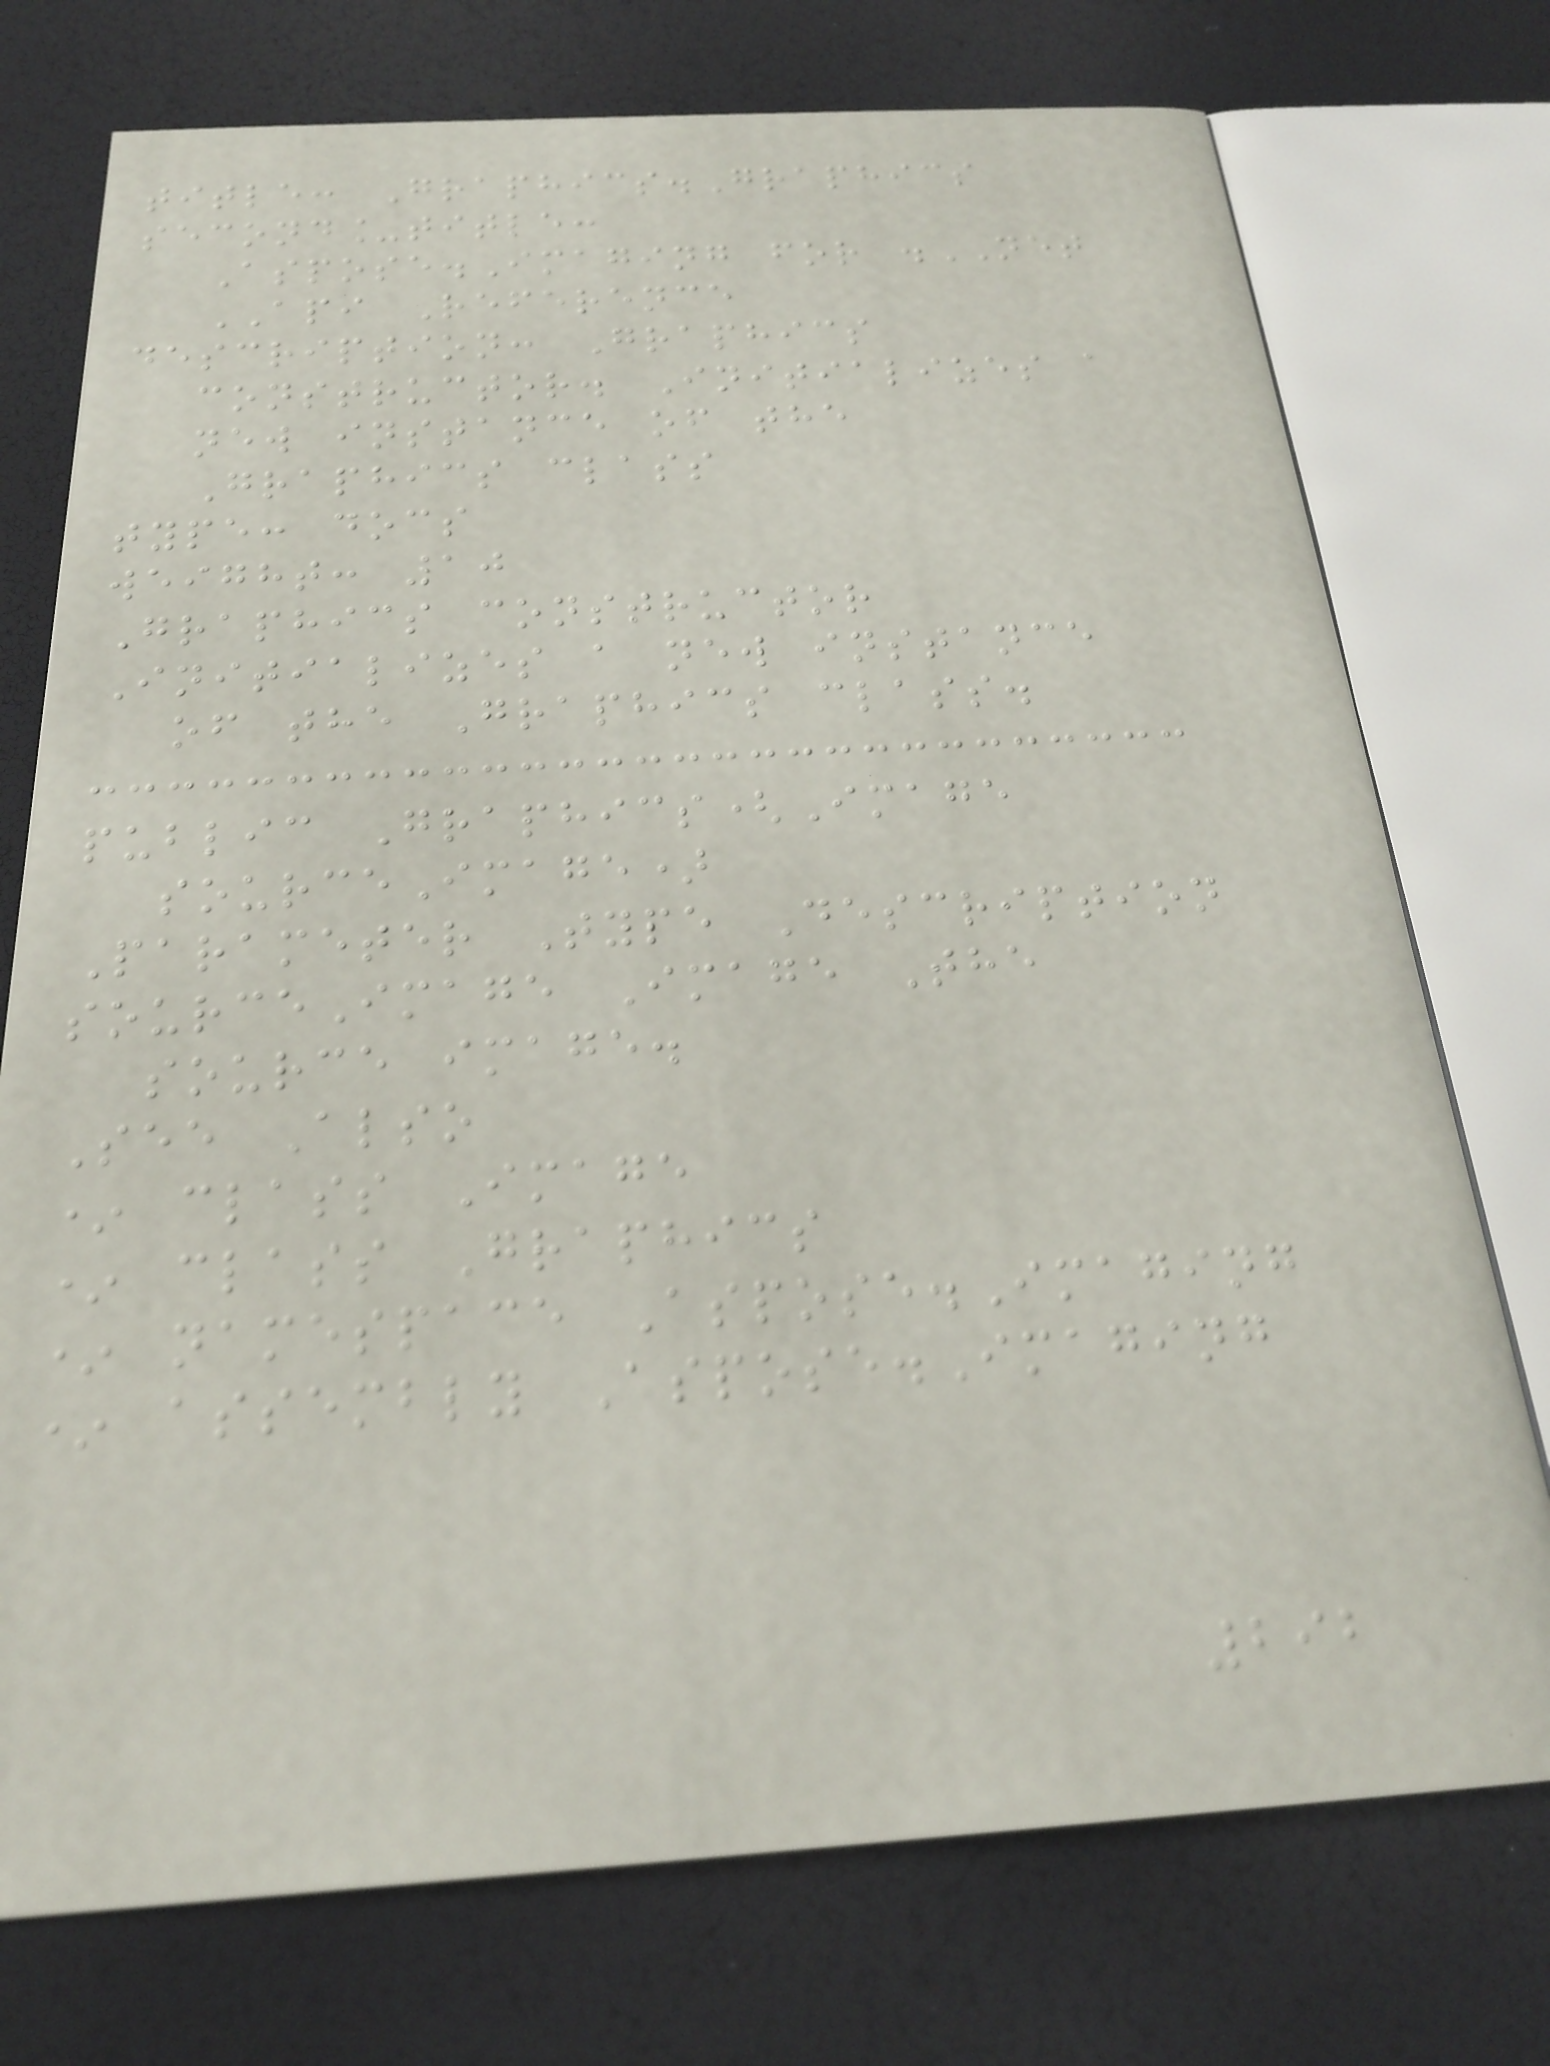title: Graphics.Graphics
second_title:
Aspose.Imaging for .NET
API Reference
description: Graphics
constructor. Initializes a
new instance of the
Graphics class
type: docs
weight: 10
Graphics constructor
Initializes a new instance
of the Graphics class.
public Graphics(Image
sourceImage)
Parameter Type Description
sourceImage Image The
source image.
See Also
* class Image
* class Graphics
* namespace Aspose.Imaging
* assembly Aspose.Imaging
292
